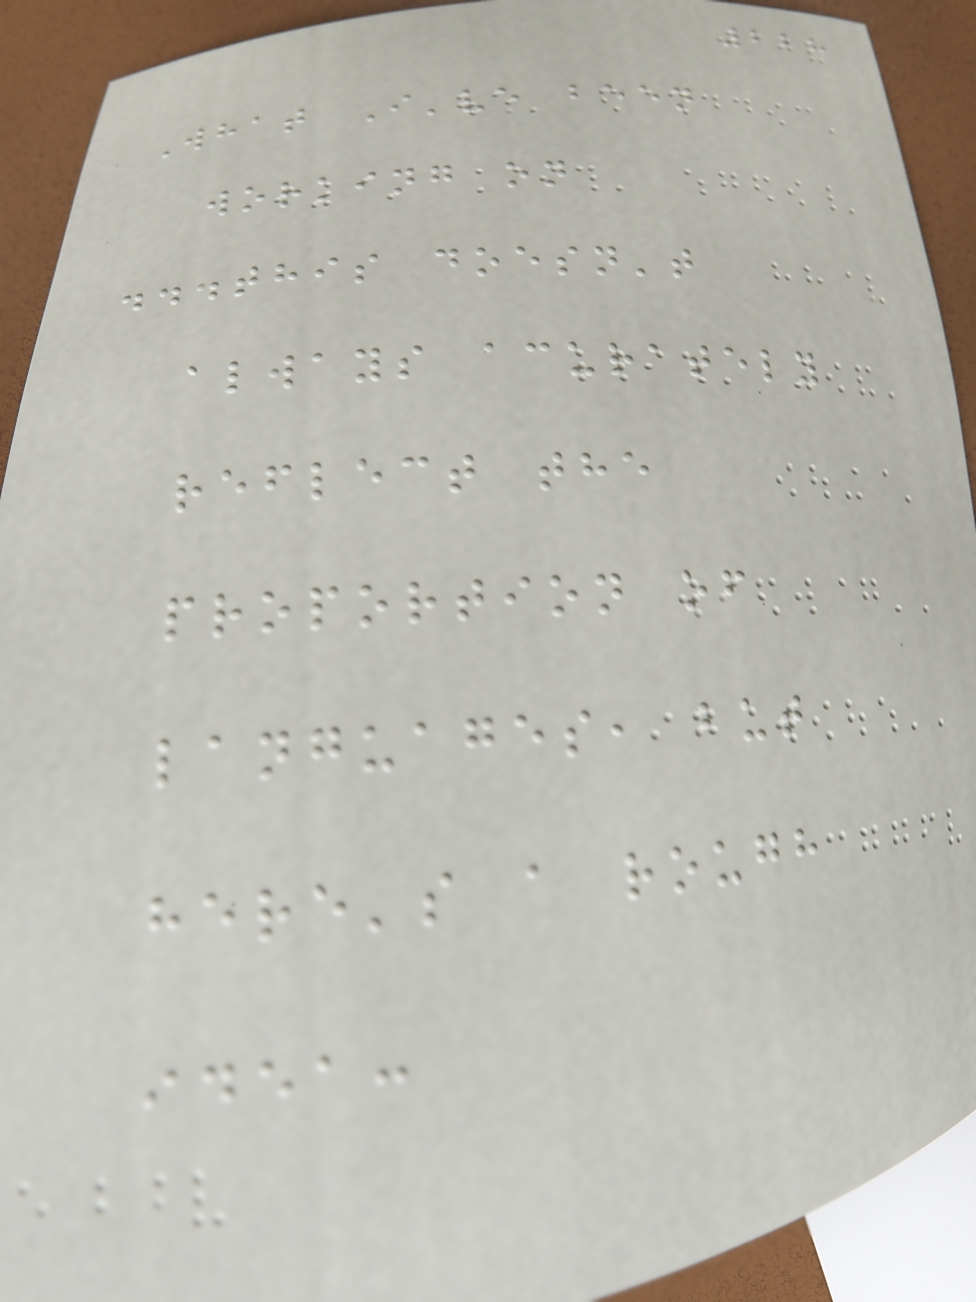228
What I've been
working on
...this doesn't
always acurately
reflect the
proportion of
languages, but
here's a rough
idea:
